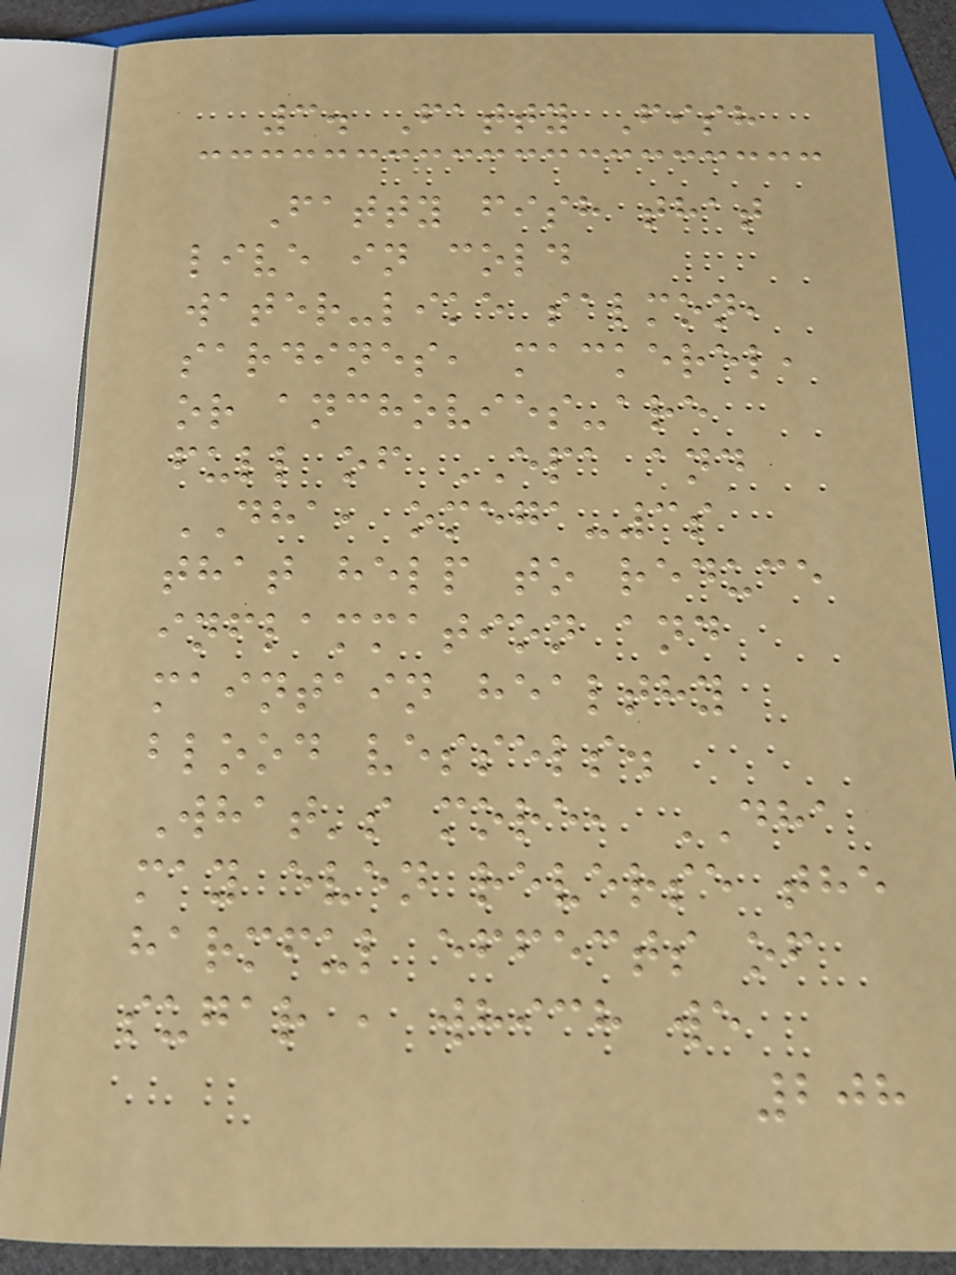3. Fatty Fish
Fatty fish that
live in cold
water-like salmon,
sardines, mackerel,
or anchovies-are
full of EPA and
DHA, omega-3s
that help to reduce
inflammation and
maintain healthy
blood vessels.
What's more, DHA
may even reverse the
harmful effects of
sugar , which we
208
